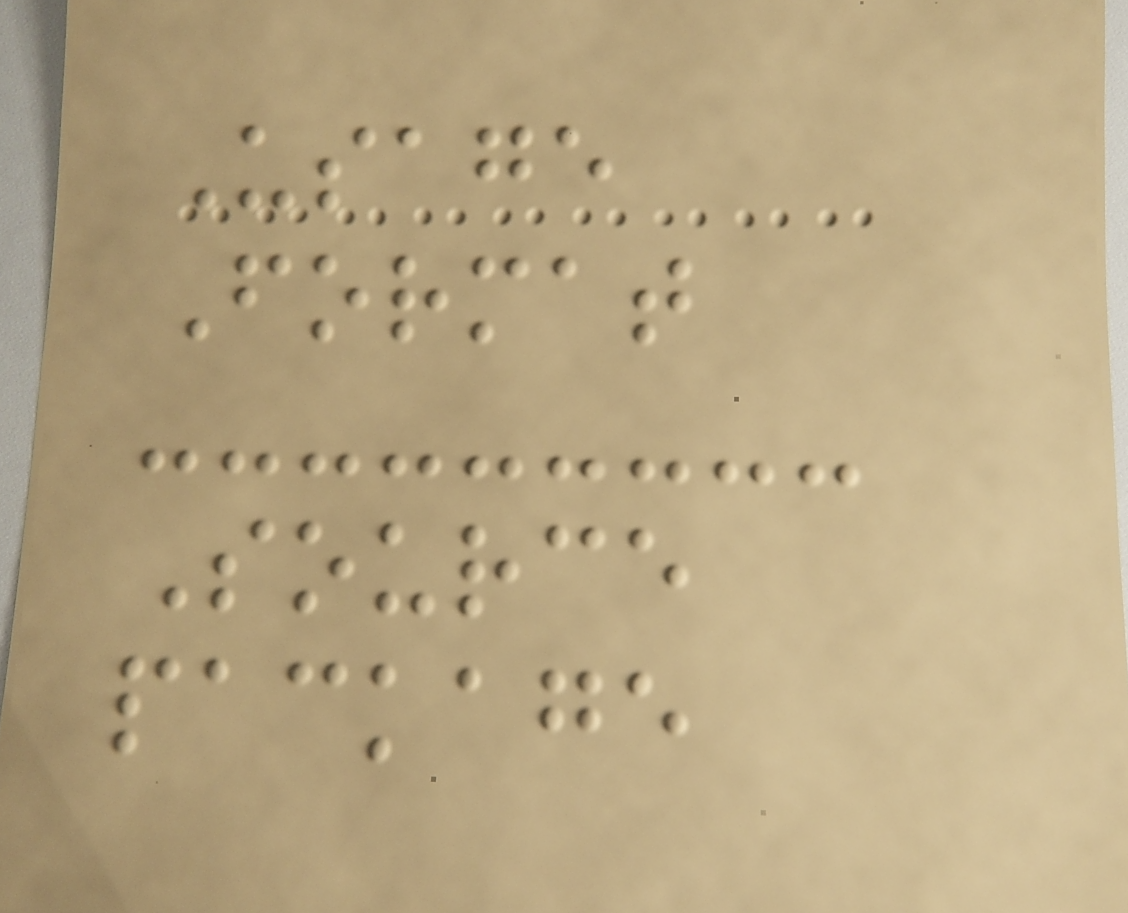Usage
Format
Source
package
